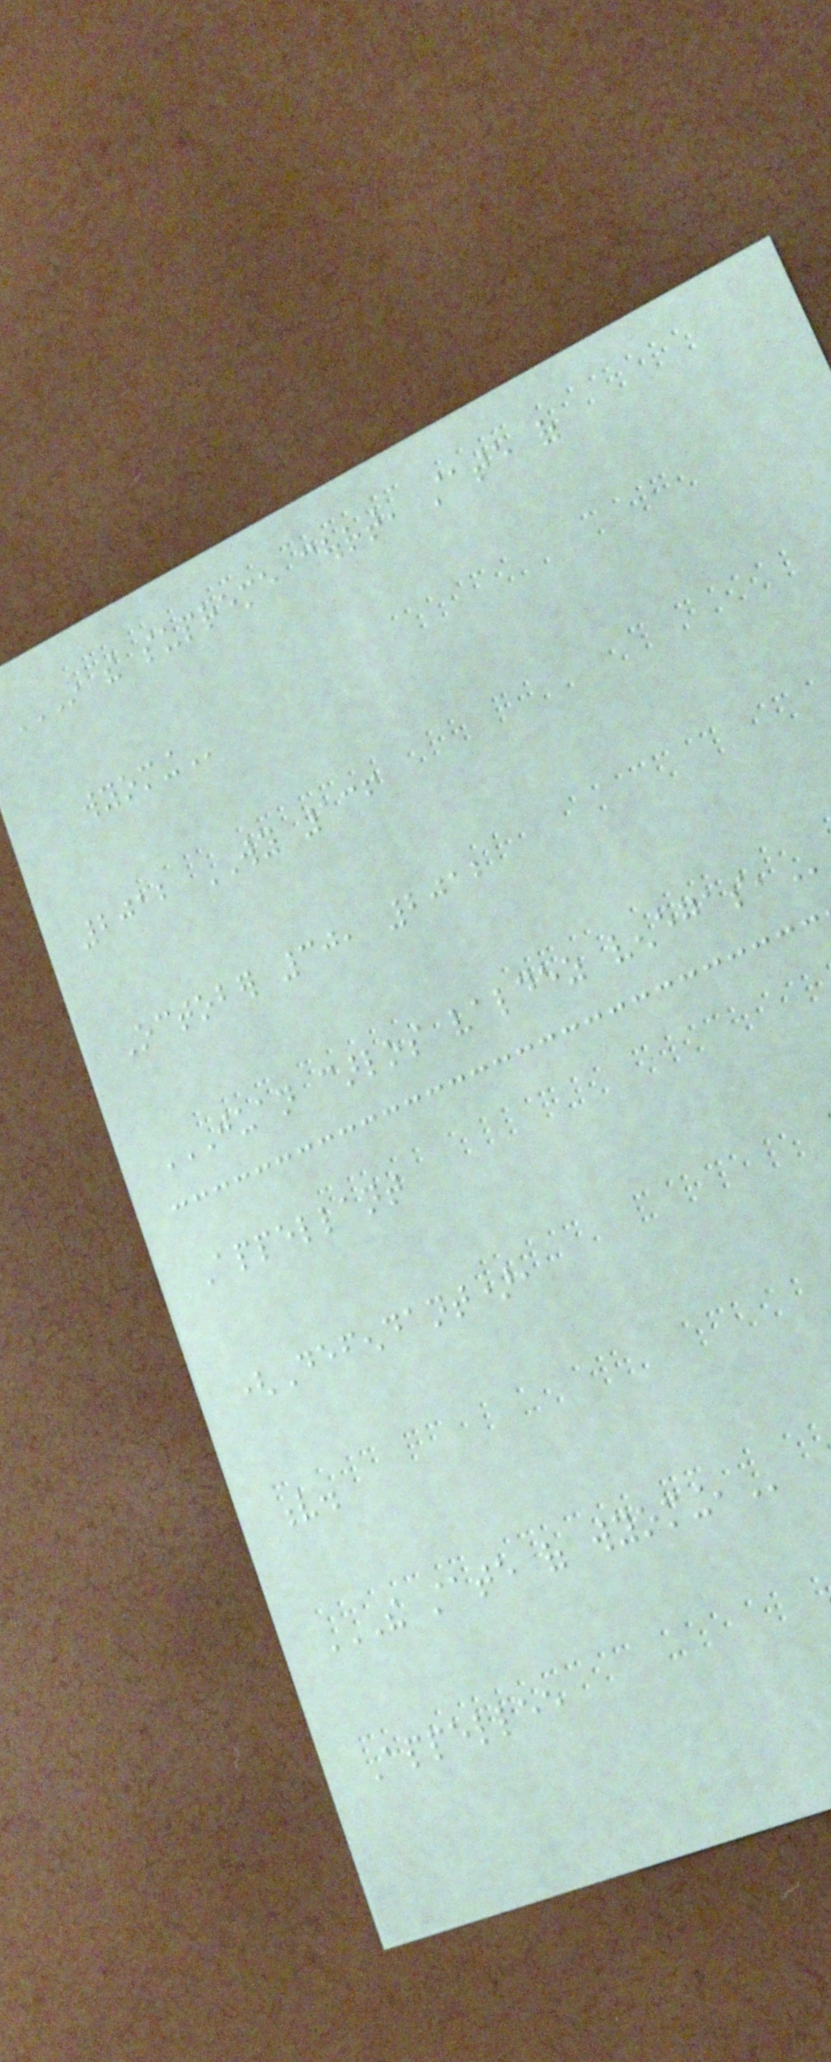IN THE SUPREME COURT, STATE OF
WYOMING
2012 WY 136
October 30, 2012
JUAN CARLOS VALDEZ VENEGAS,
Appellant
(Defendant),
v.
THE STATE OF WYOMING,
Appellee
